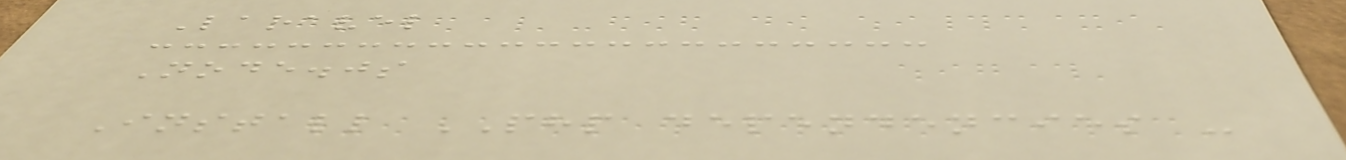Laravel
Node.js
Install PHP dependencies -
